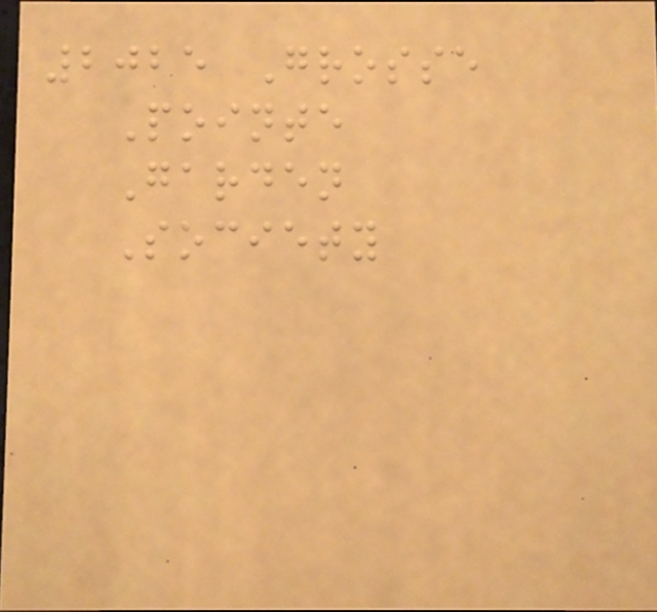2025 Grosse
Pointe
Garden
Society
